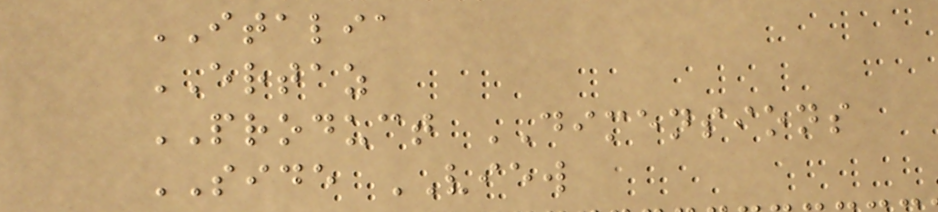ITALIA
ERTAZ
PRODUCT DIMENSIONS
SIDE VIEW
